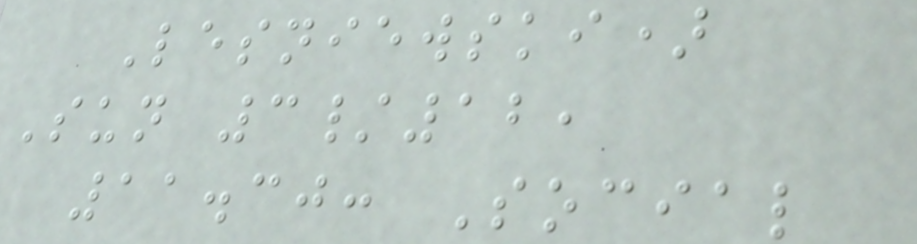Lesniewski)
Sun 3/12,
11.30: Social
